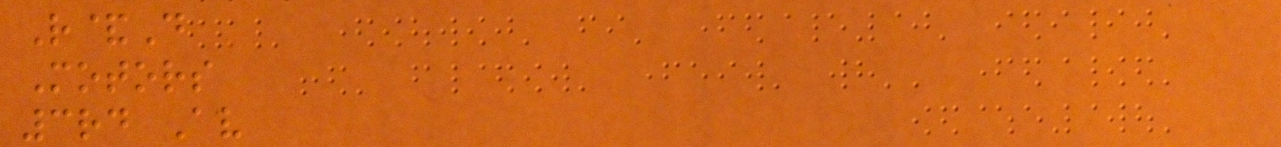R&D
Motors
3rd Av
